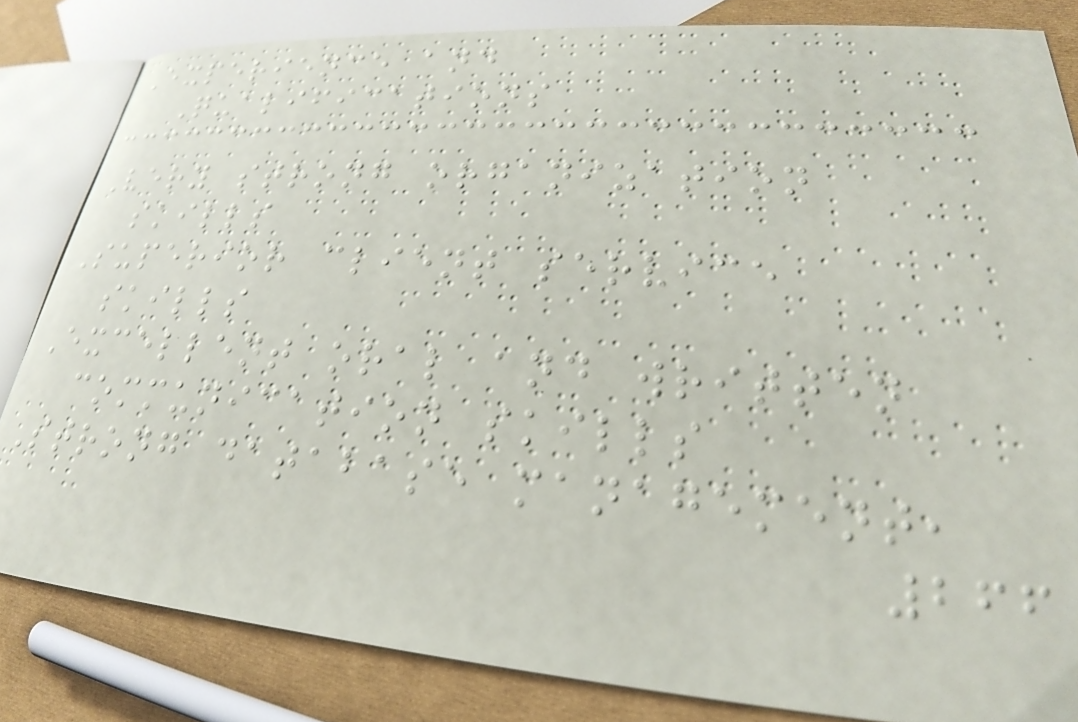Experience and
Qualifications
Very strong organization
skills
Superior client service
skills
Excellent oral and written
communication skills
Strong database management,
266
